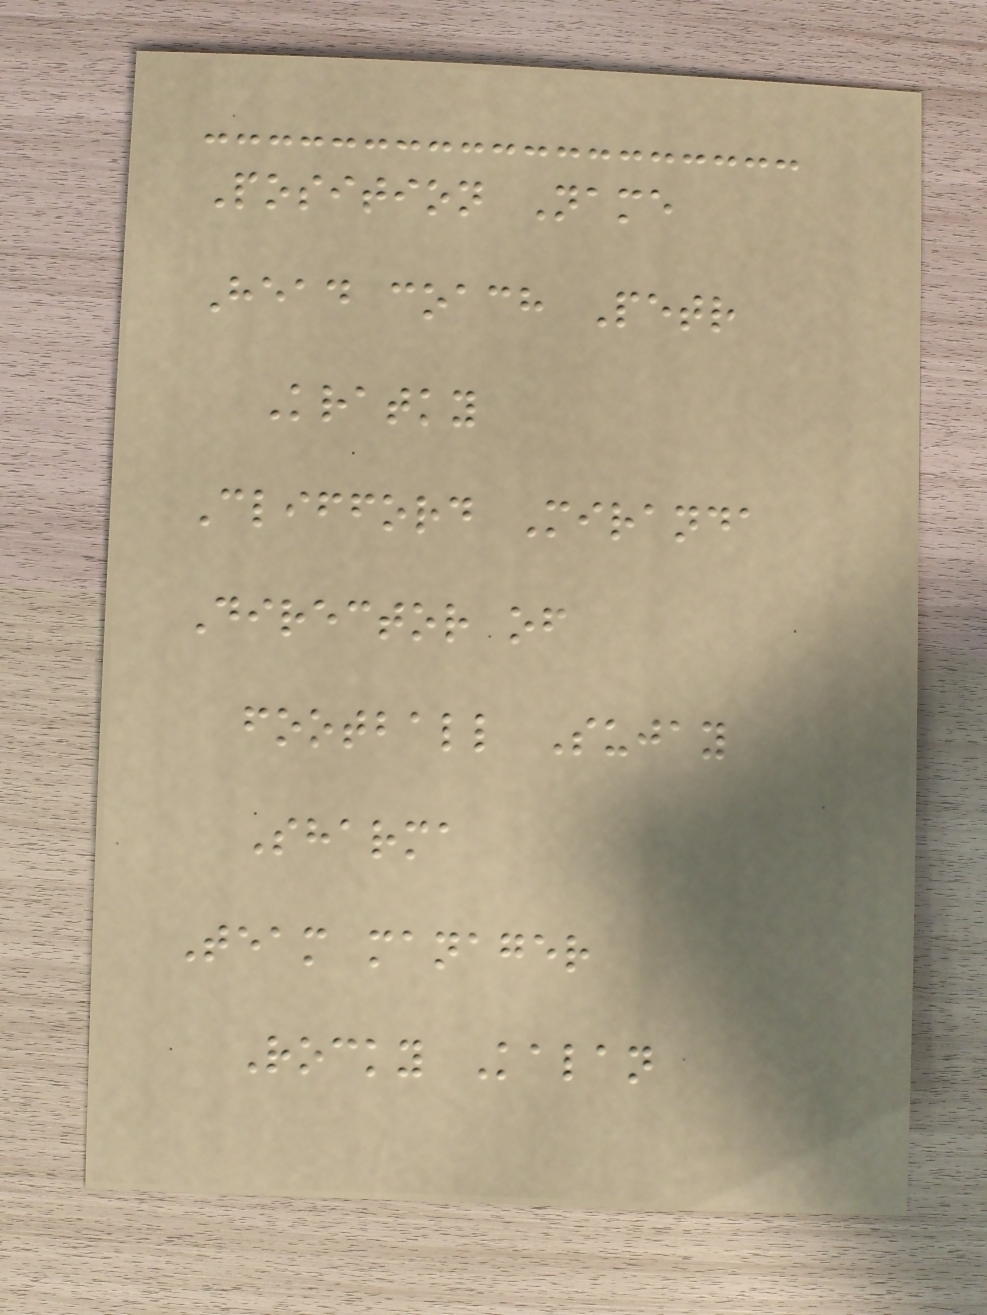Position Name
Head coach Petr
Kratky
Clifford Miranda
Director of
football Sujay
Sharma
Team manager
Rocky Kalan
